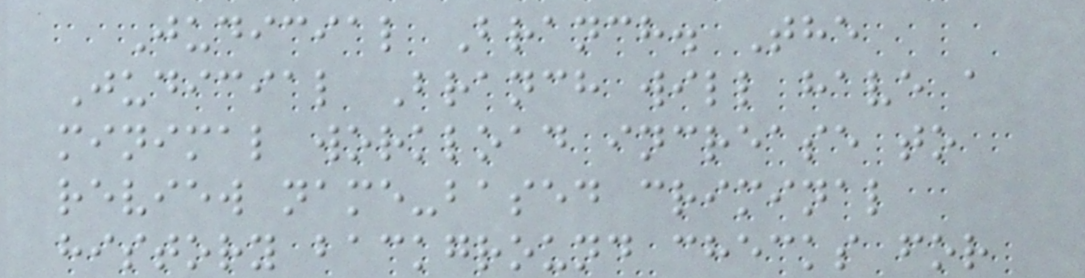Judicial Branch. The
Judicial Branch will have a
minimal workload increase to
review name-based criminal
history background checks for
